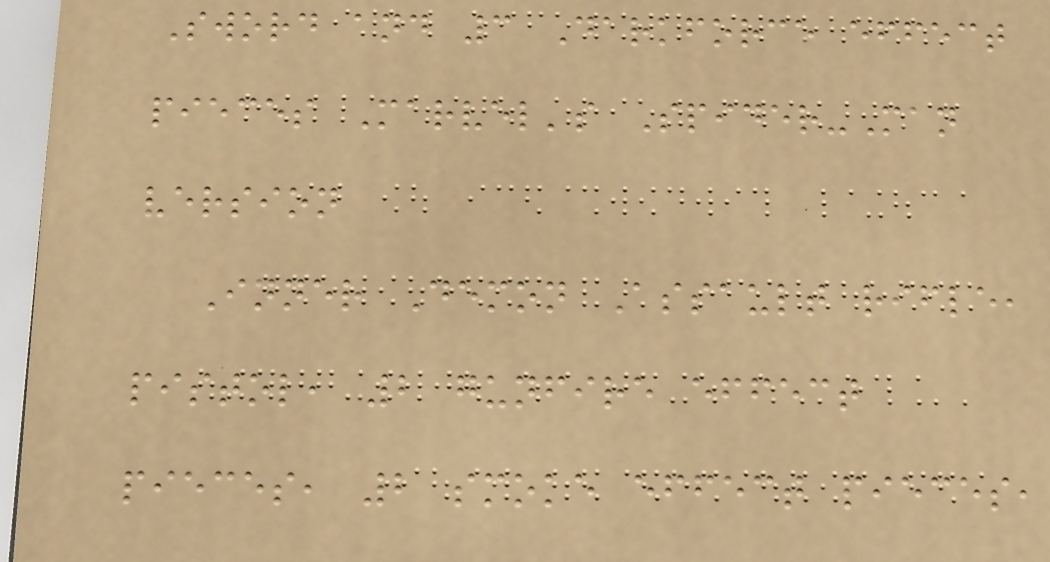Sword and 3 Darkforce effect
pieces Marvel's Spider-Man
version
Inner Demon Assault rifle,
pistol, 2 gunfire effect
pieces, 2 smoke effect pieces,
